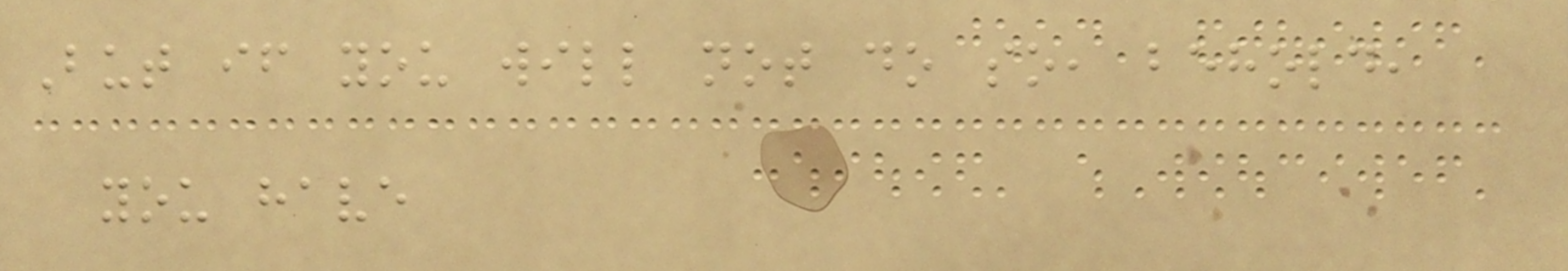But if you will not do so, behold,
you have
